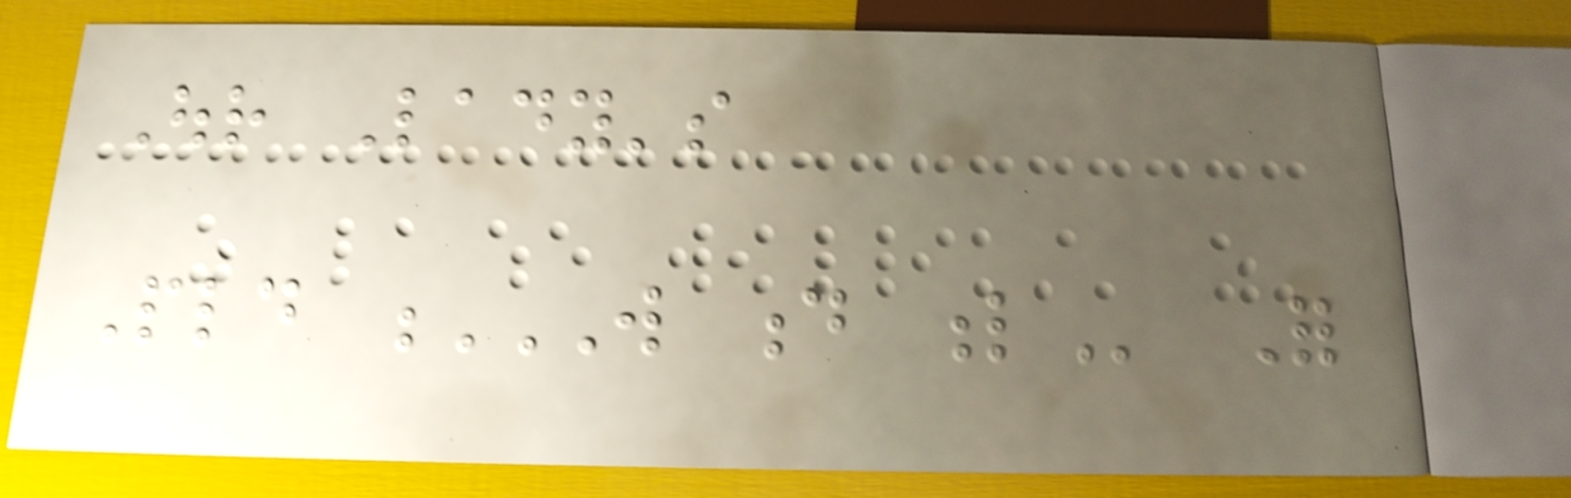Our Lady's
Pld W D L For
